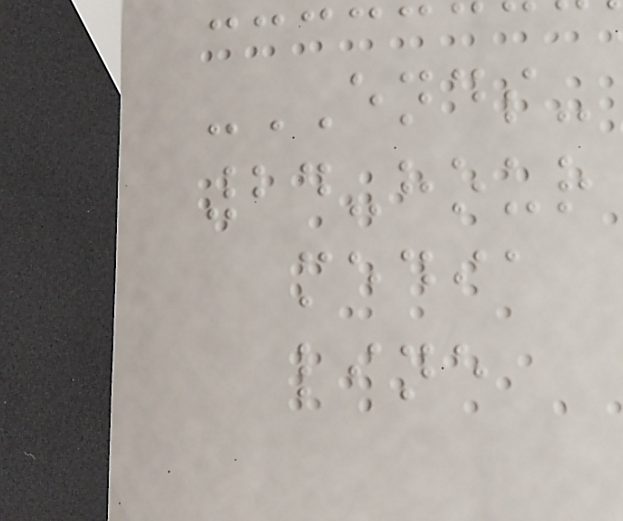-ENDS-
24-hour
media
line
